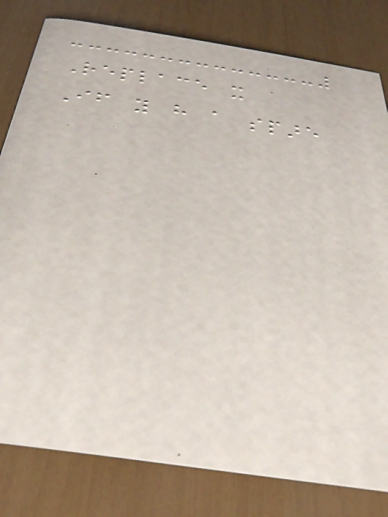Replace it
If you have a spare
